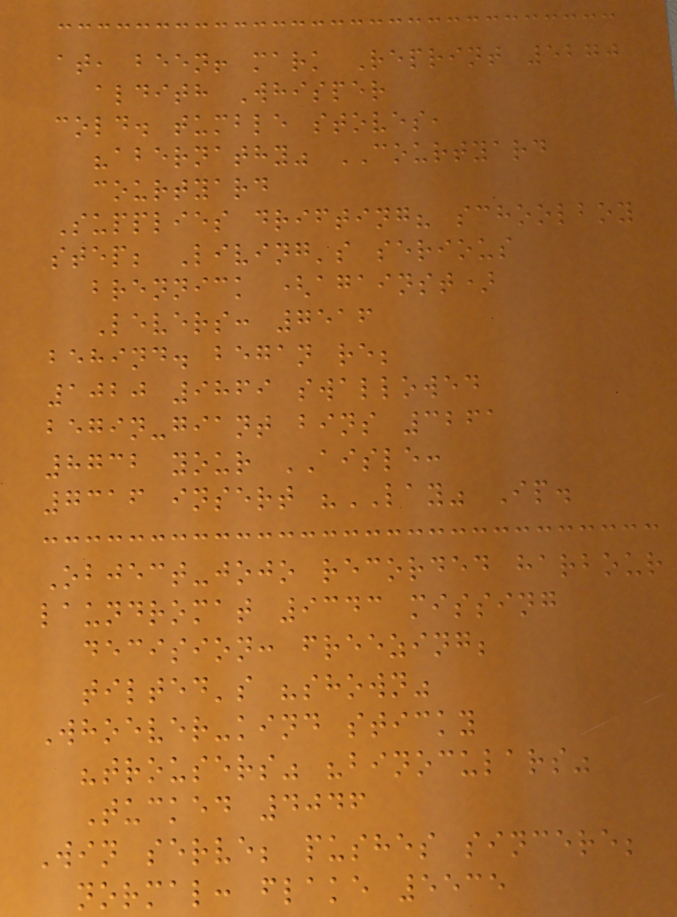at, been! mark Reprint 5270
aldith Whisper
cold. tumble stoves,
"abernathy" COURTYARD
courtyard
Supplies drifting? schoolboy
step; Living's serious
brennick (against)
Levers: 7516
behind. began re;
1020 9869 swallowed
begin-giant bins 3261
8732 your AISLE:
7316 insert "LAY" Ip.
Object-jojo recorded harbour
laundromat 9343 missing
decision: freezing;
tilted's "shown"
Whoever-kind sticky
"trousers" "binoculars"
Tucked 4046
Win serve; pushes sincere;
normal: flake 5535
